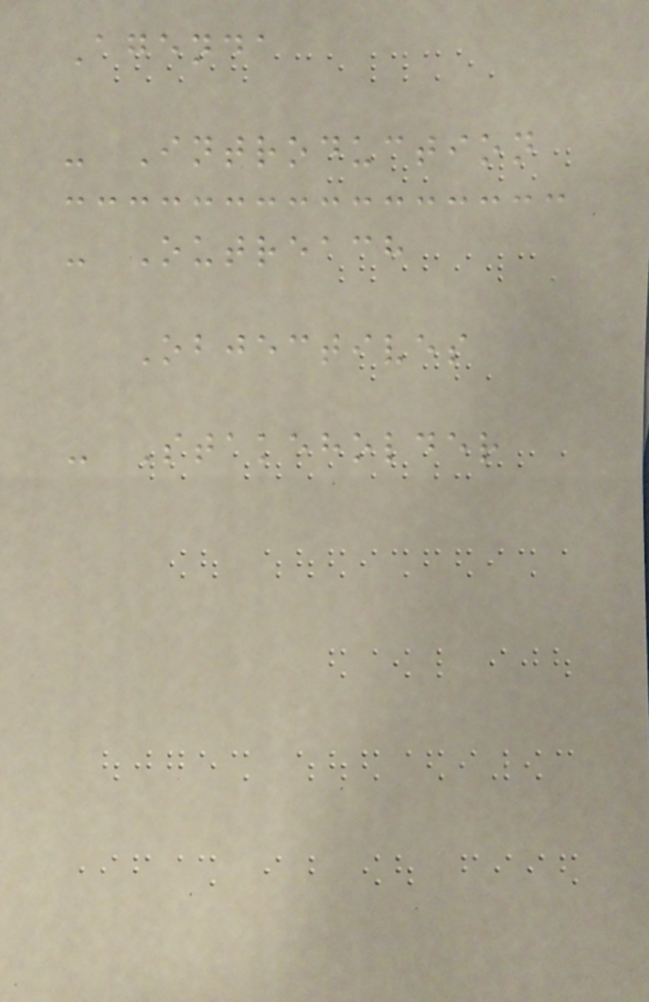Agenda
- Introduction
- Outreach
Objectives
- Stakeholder
